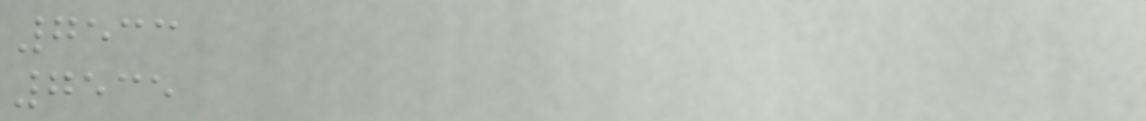7533
7535
